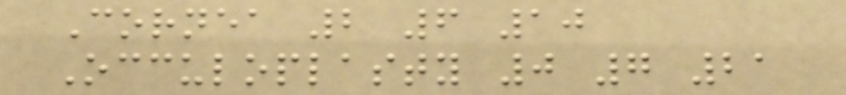Cornea 2 6 10
Occuloplasty 0 7 21
